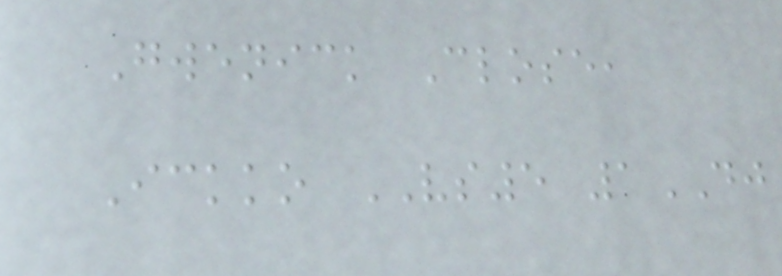Gwenick Close,
Ickko VS5 1DJ
